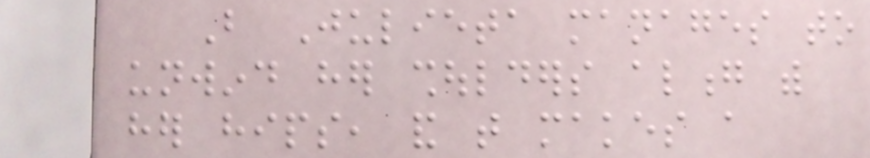But Julieta manages to
unwind her shoulders along with
her hips, and that makes a
